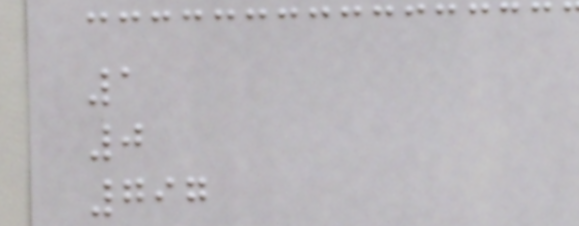1
0
797
